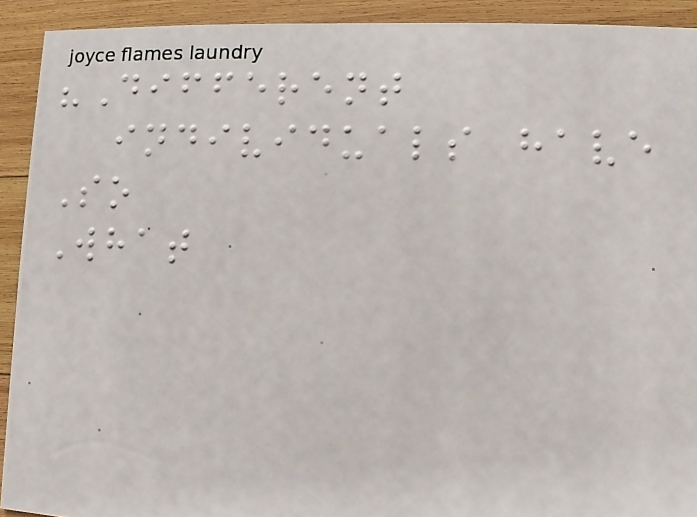"Different
individuals have
So
What
